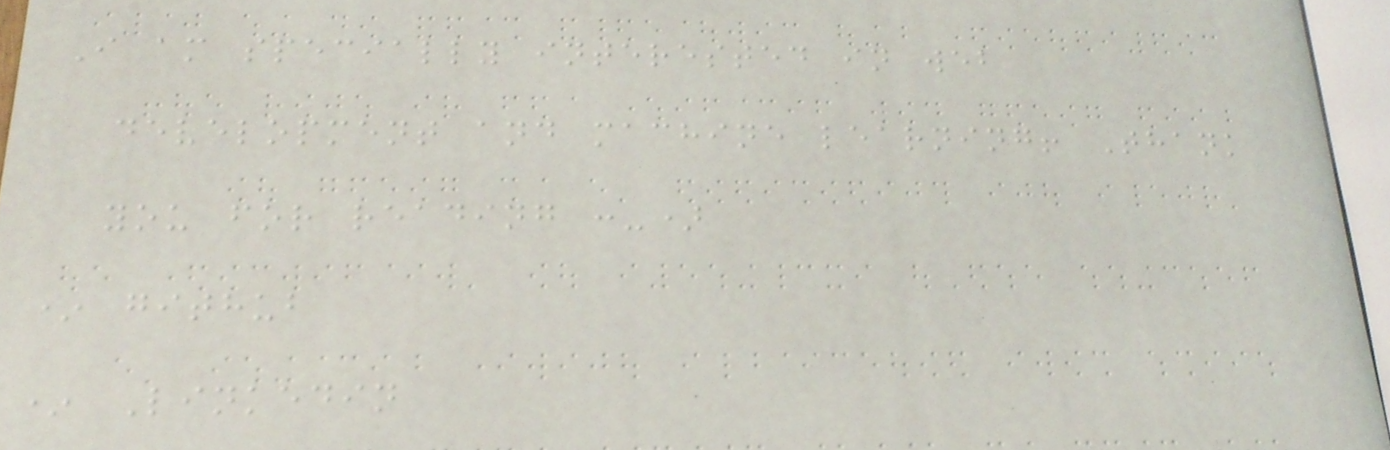I am specially interested in web
development and machine learning! Thank
you for reading :-)
* github
* Linkedin
